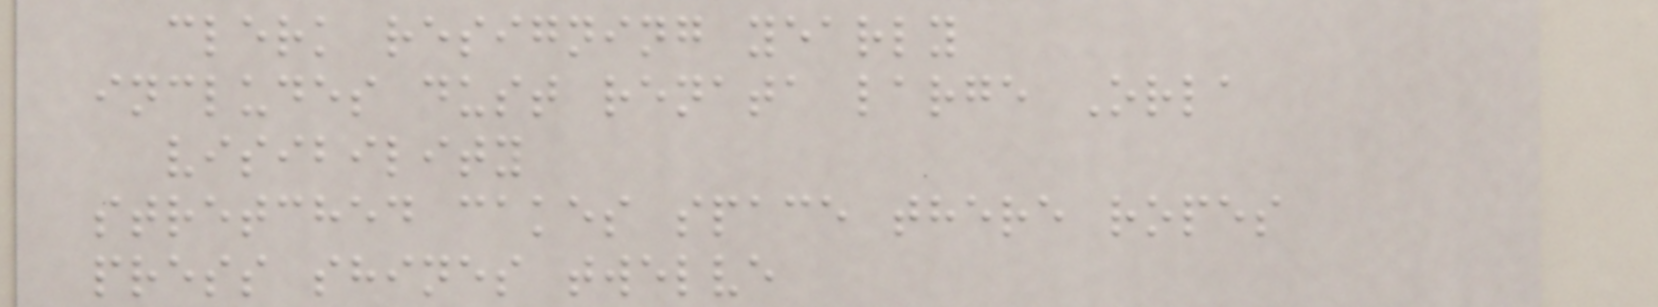clerk resigning yearly
includes dust renata large Orla
visibility
stretched cakes space there ropes
press shines twelve
